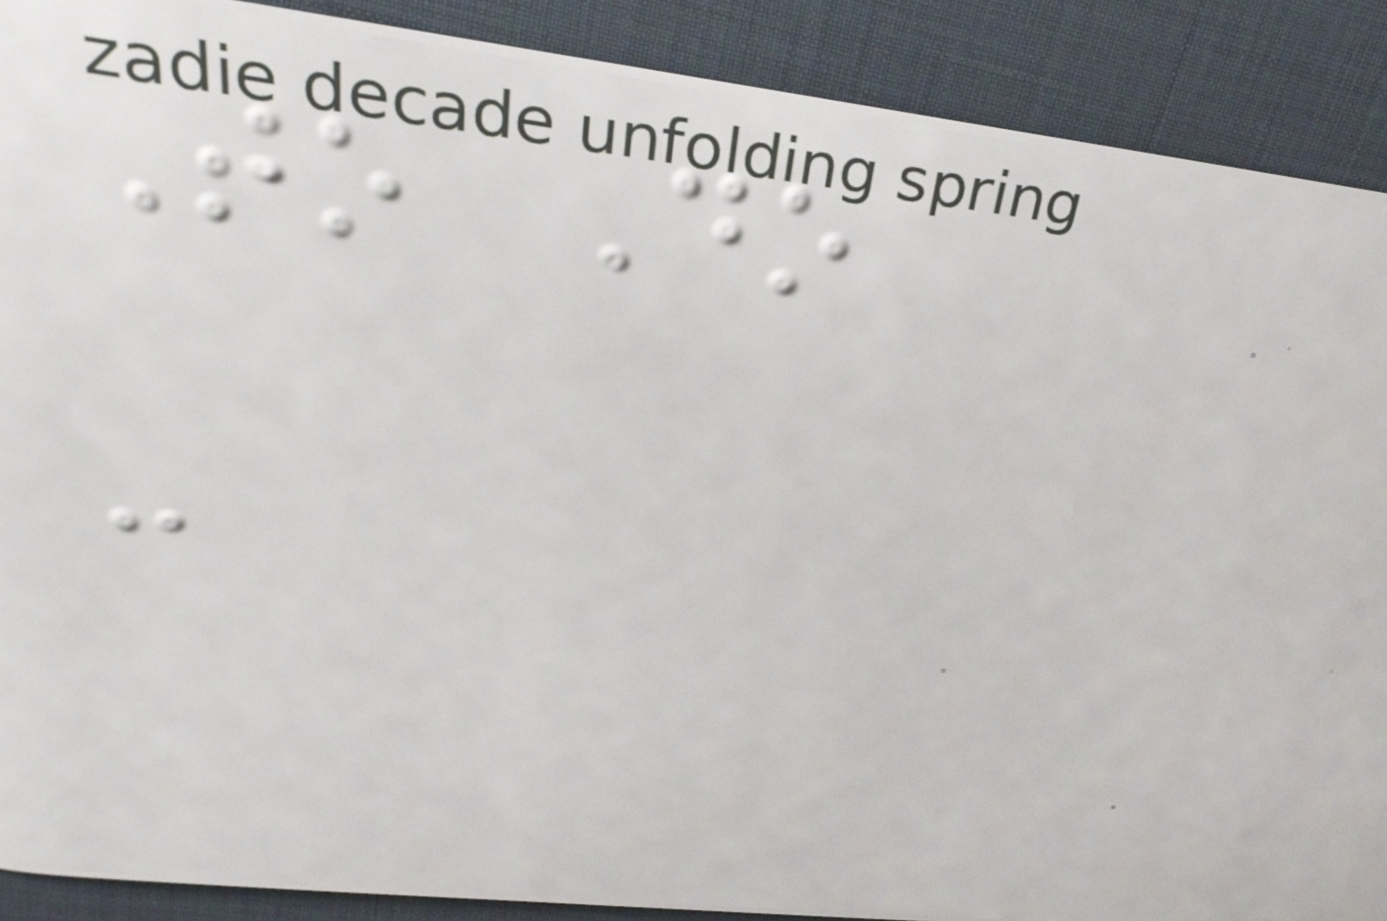To Do
-
